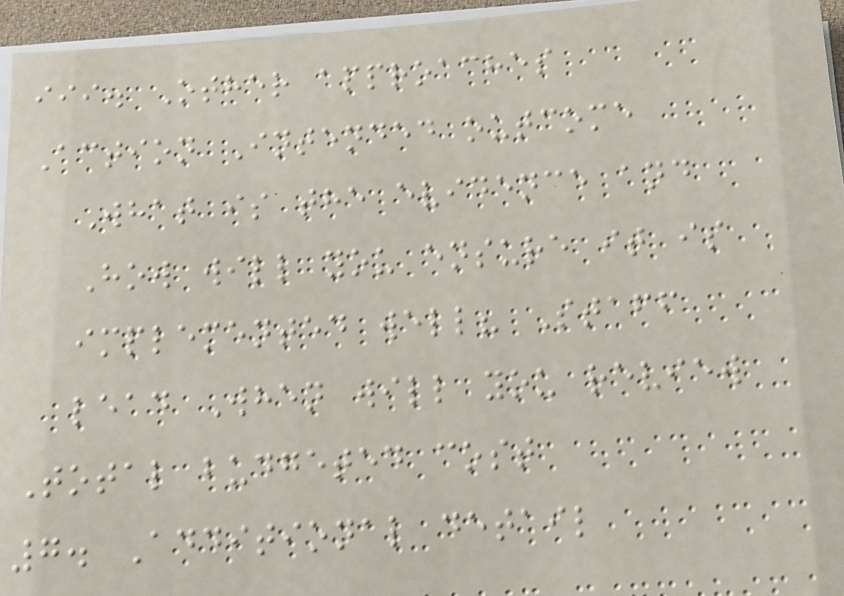iii. Other approaches
Action Intended outcome
What is the evidence and
How will you ensure it is
implemented well? Staff
lead When will you review
Total budgeted cost
7. Additional detail
